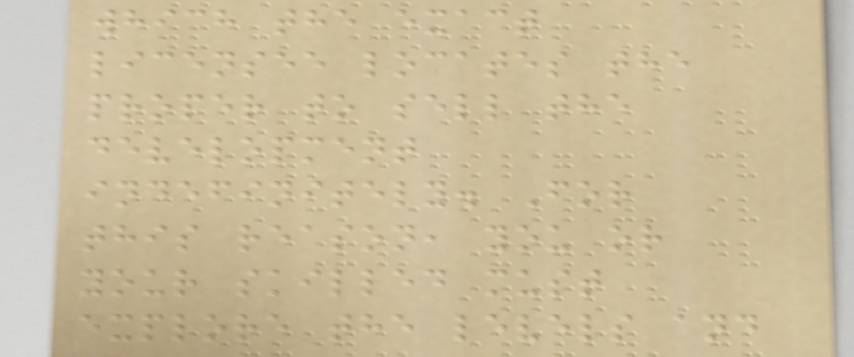which the exact
licensee locates the
proper to sell the
development
indefinitely. For
this reason, you or
your skilled must
explore the levels and
